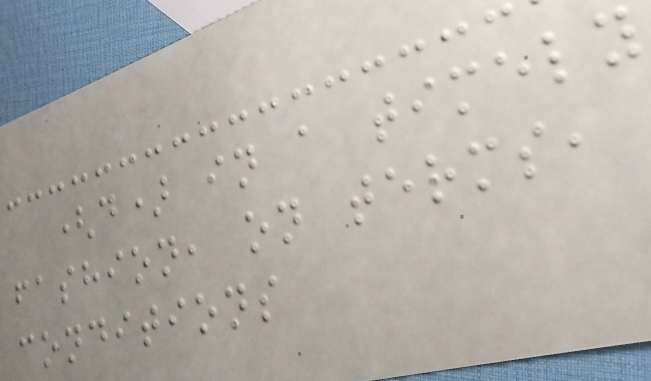(d) in a timely
fashion, on terms,
conditions
